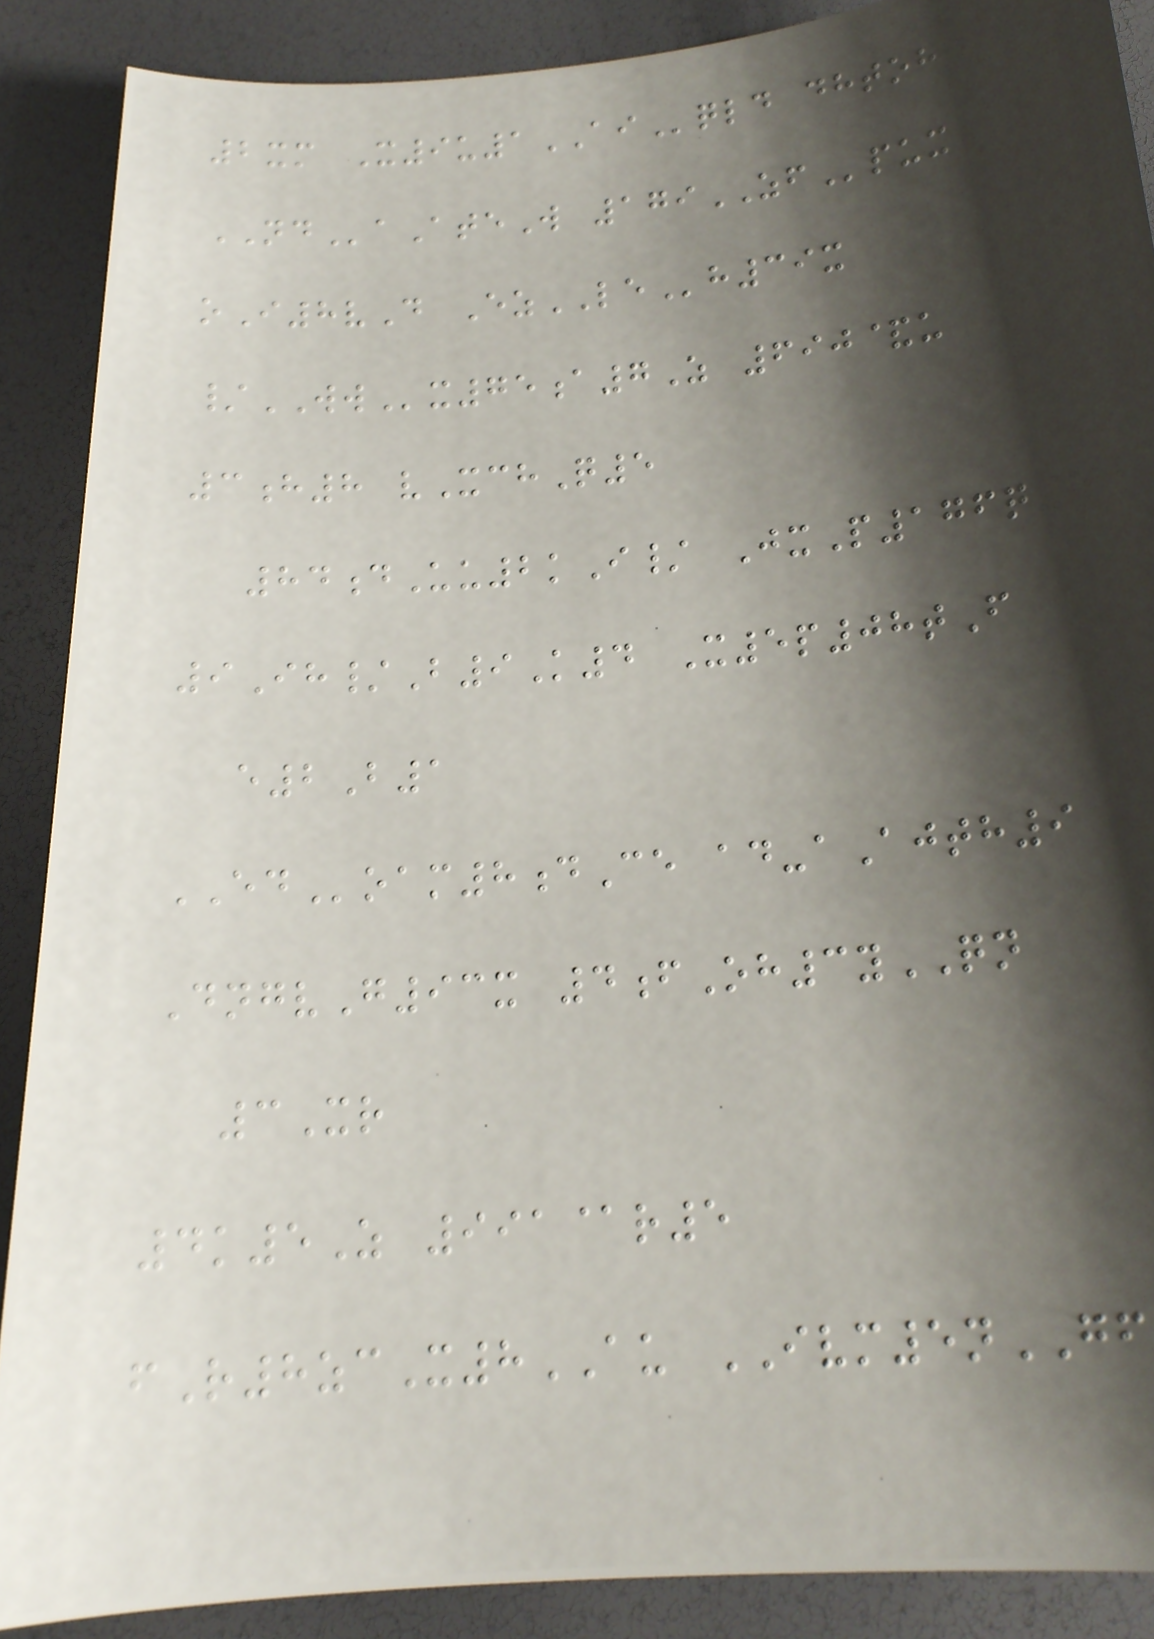2xm X9u1AIqld dhtohw
NDaAteW 179ZFpux
oI8vD EzLEh39x
/WWx75a7Z 690&u
3h8 vXchQ5
84dUu2kI/ JxP176q80
9Ih/B9K4 X5p08tF
e2B1
EDoam8dCe ad-aAjth9
DngvG93x 4fOh3yQN
3Xr
4k5Z 991@r5
fR8zcX8AU IVM5nGF
